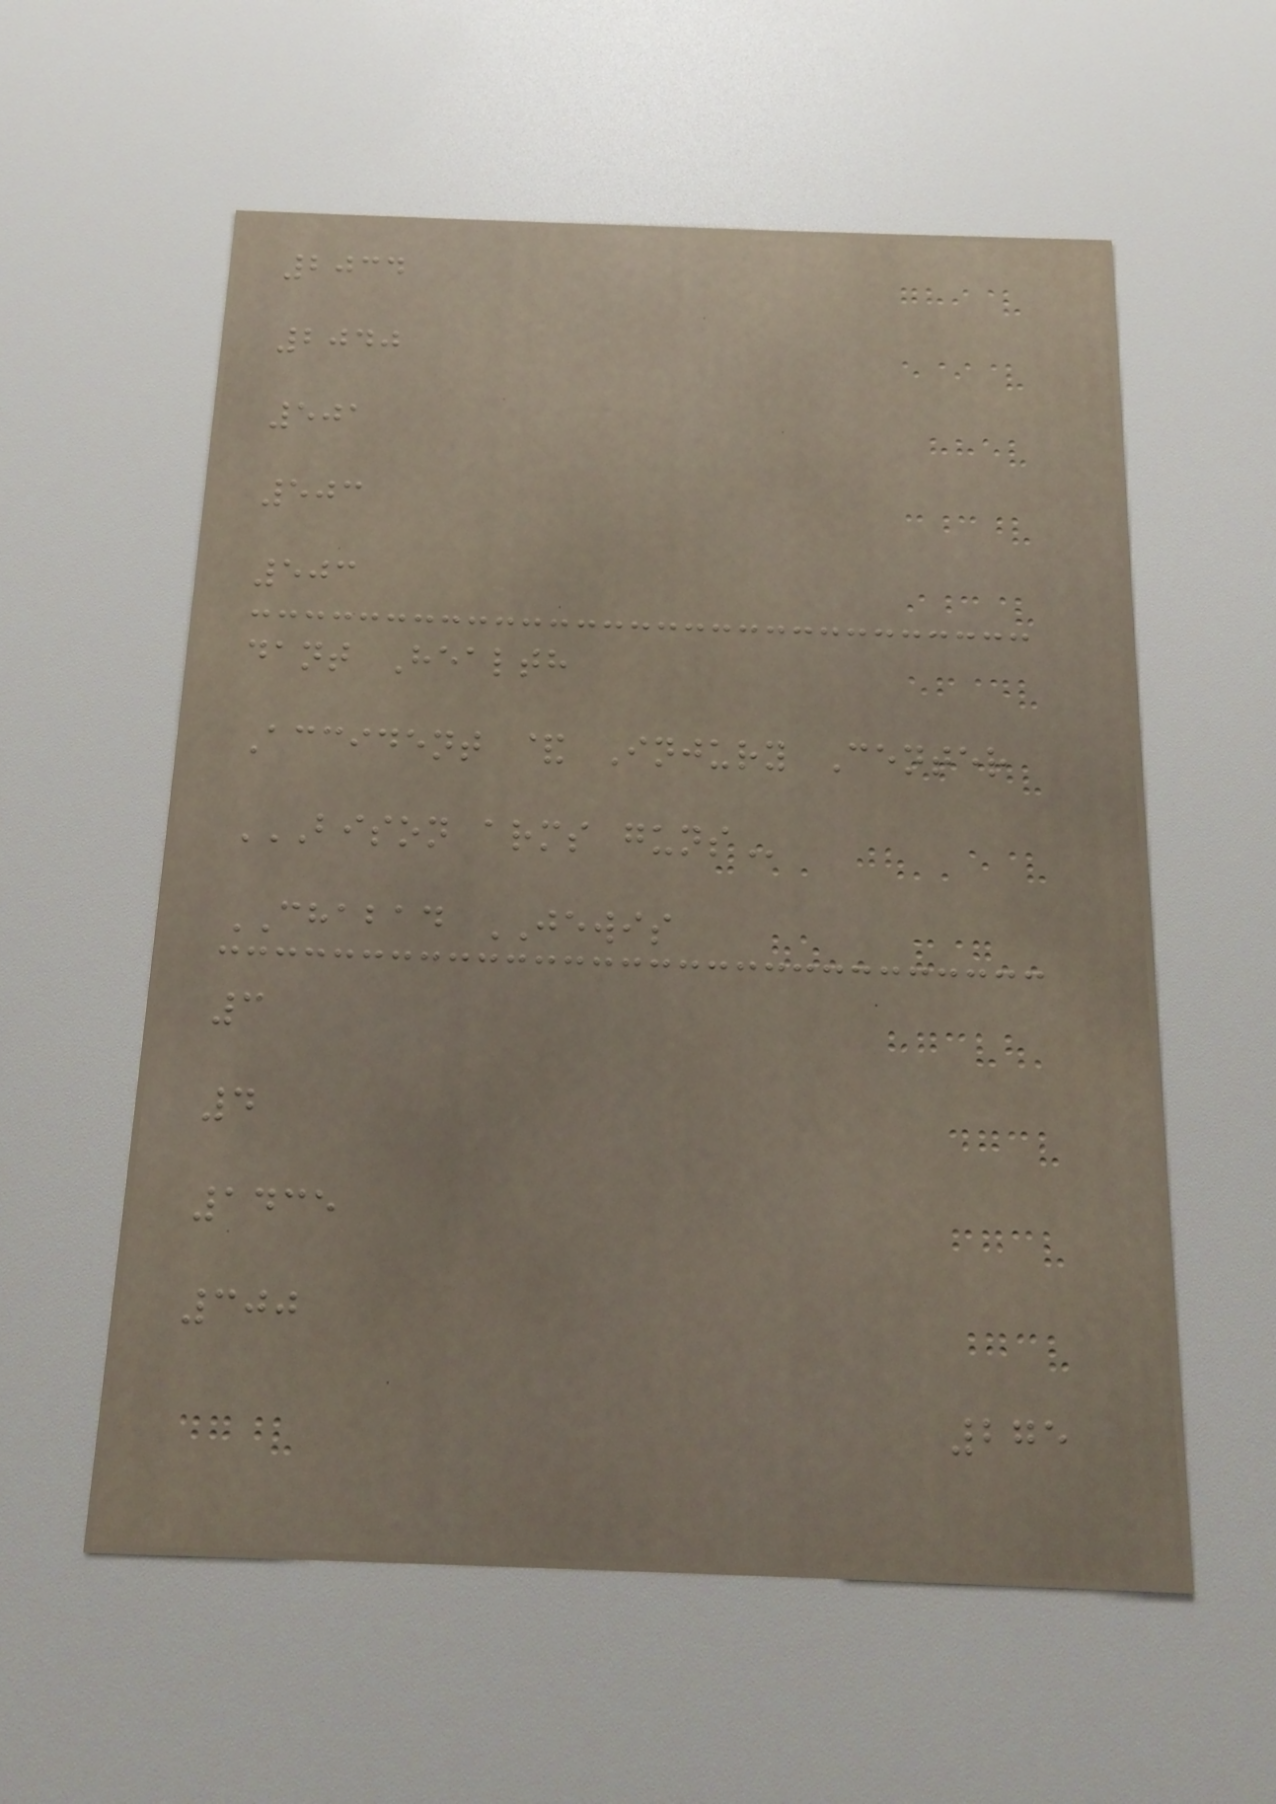2034
2040
501
503
503
dant Health
Accident & Injury Center
BISON ARMS GUNS
CHABAD JEWIS
3
4
1435
300
275
